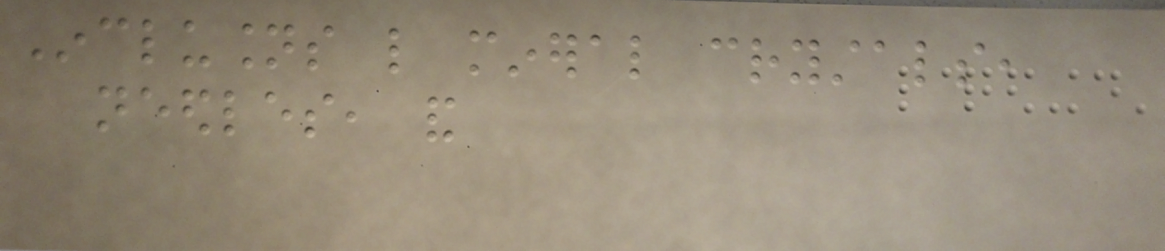Inclusions like mineral crystals,
needles, and
